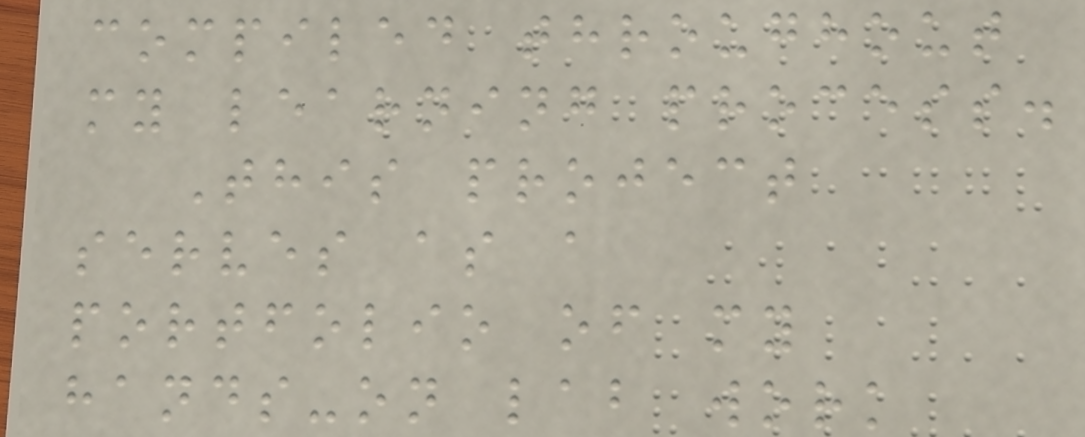compiled throughout
my learning process.
This project
serves as a
portfolio of my
hands-on lab work
